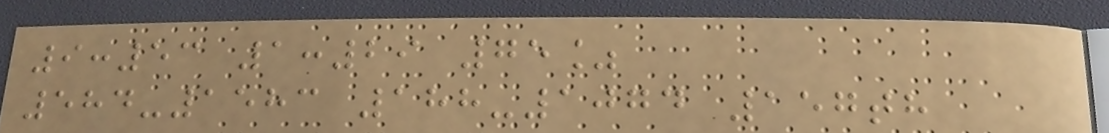9:53 1:29 75%
584-1583 188-1074 157th
